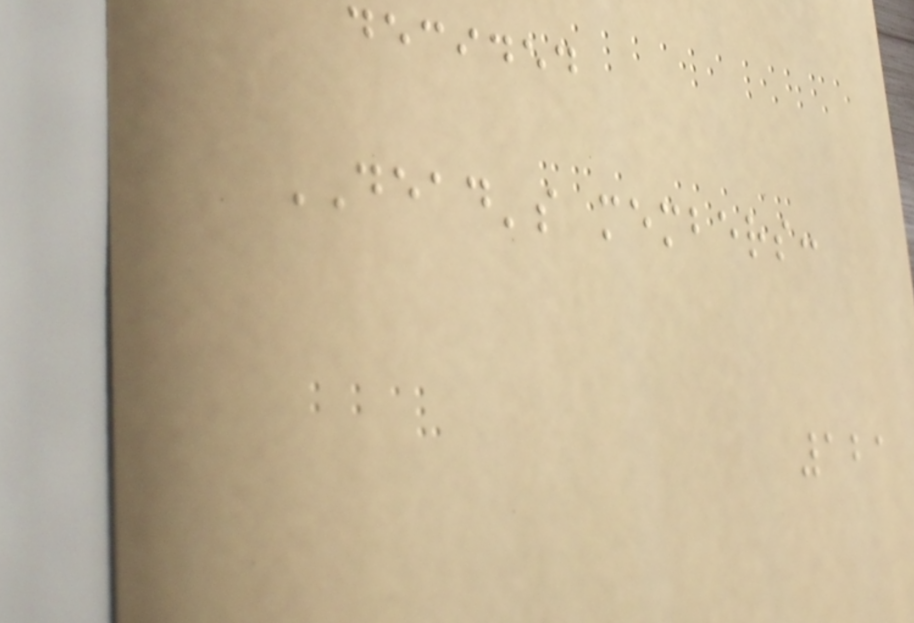decided
DEAD's members:
121
